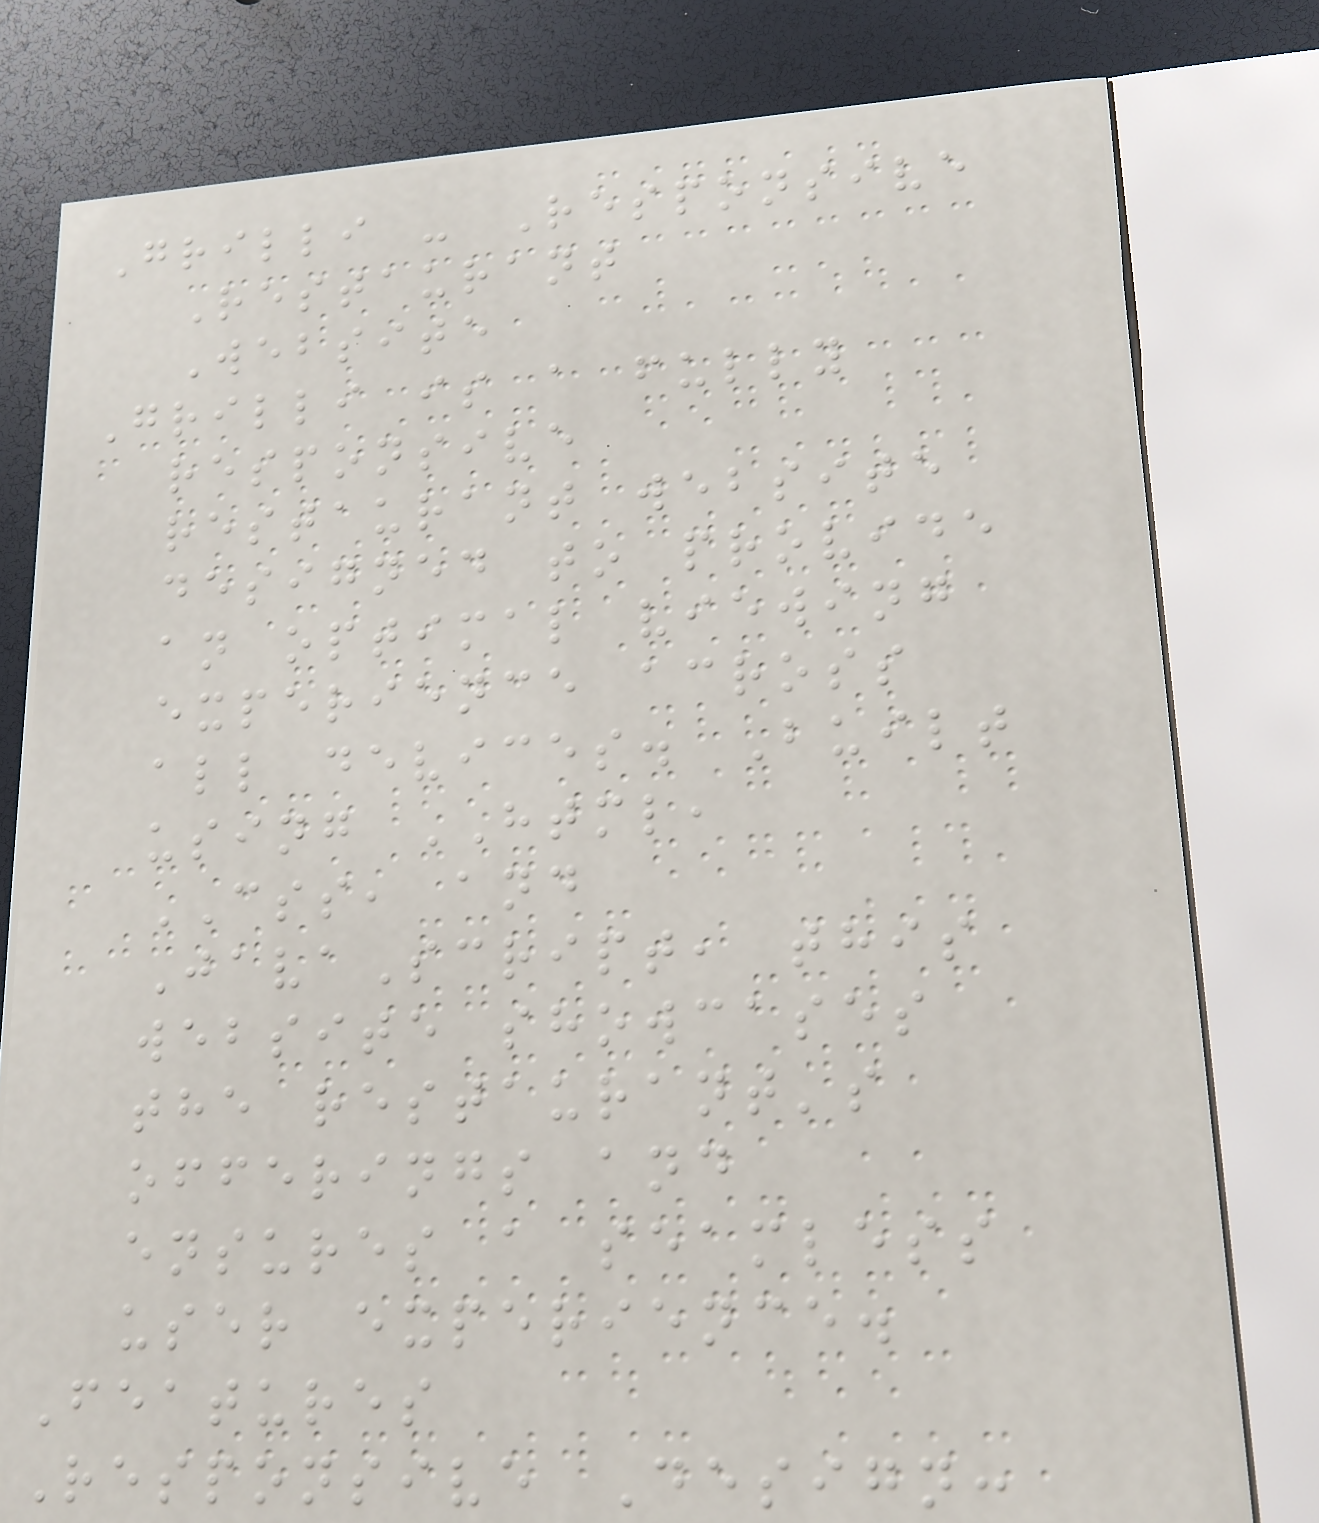Grilli - Responsive
Restaurant
Website
Grilli is a fully
responsive
restaurant website
designed to provide
an optimal viewing
experience across
all devices. Built
using HTML,
CSS, and
JavaScript, this
website showcases
the restaurant's
offerings and
ensures a seamless
user experience.
Features
Responsive Design:
